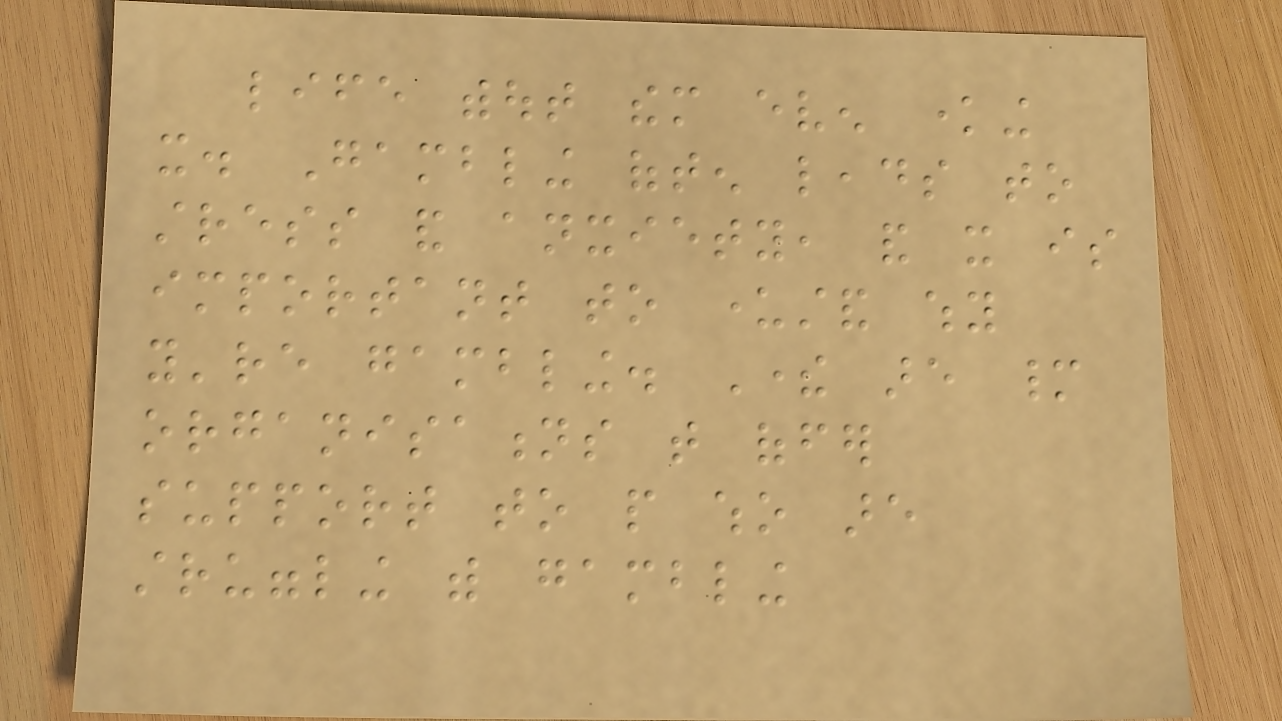life without them even knowing
it. Gambling often leads to
stress and anxiety, and it is
important to understand why
you're gambling. There are many
organisations that offer
support to people who are
struggling with gambling
